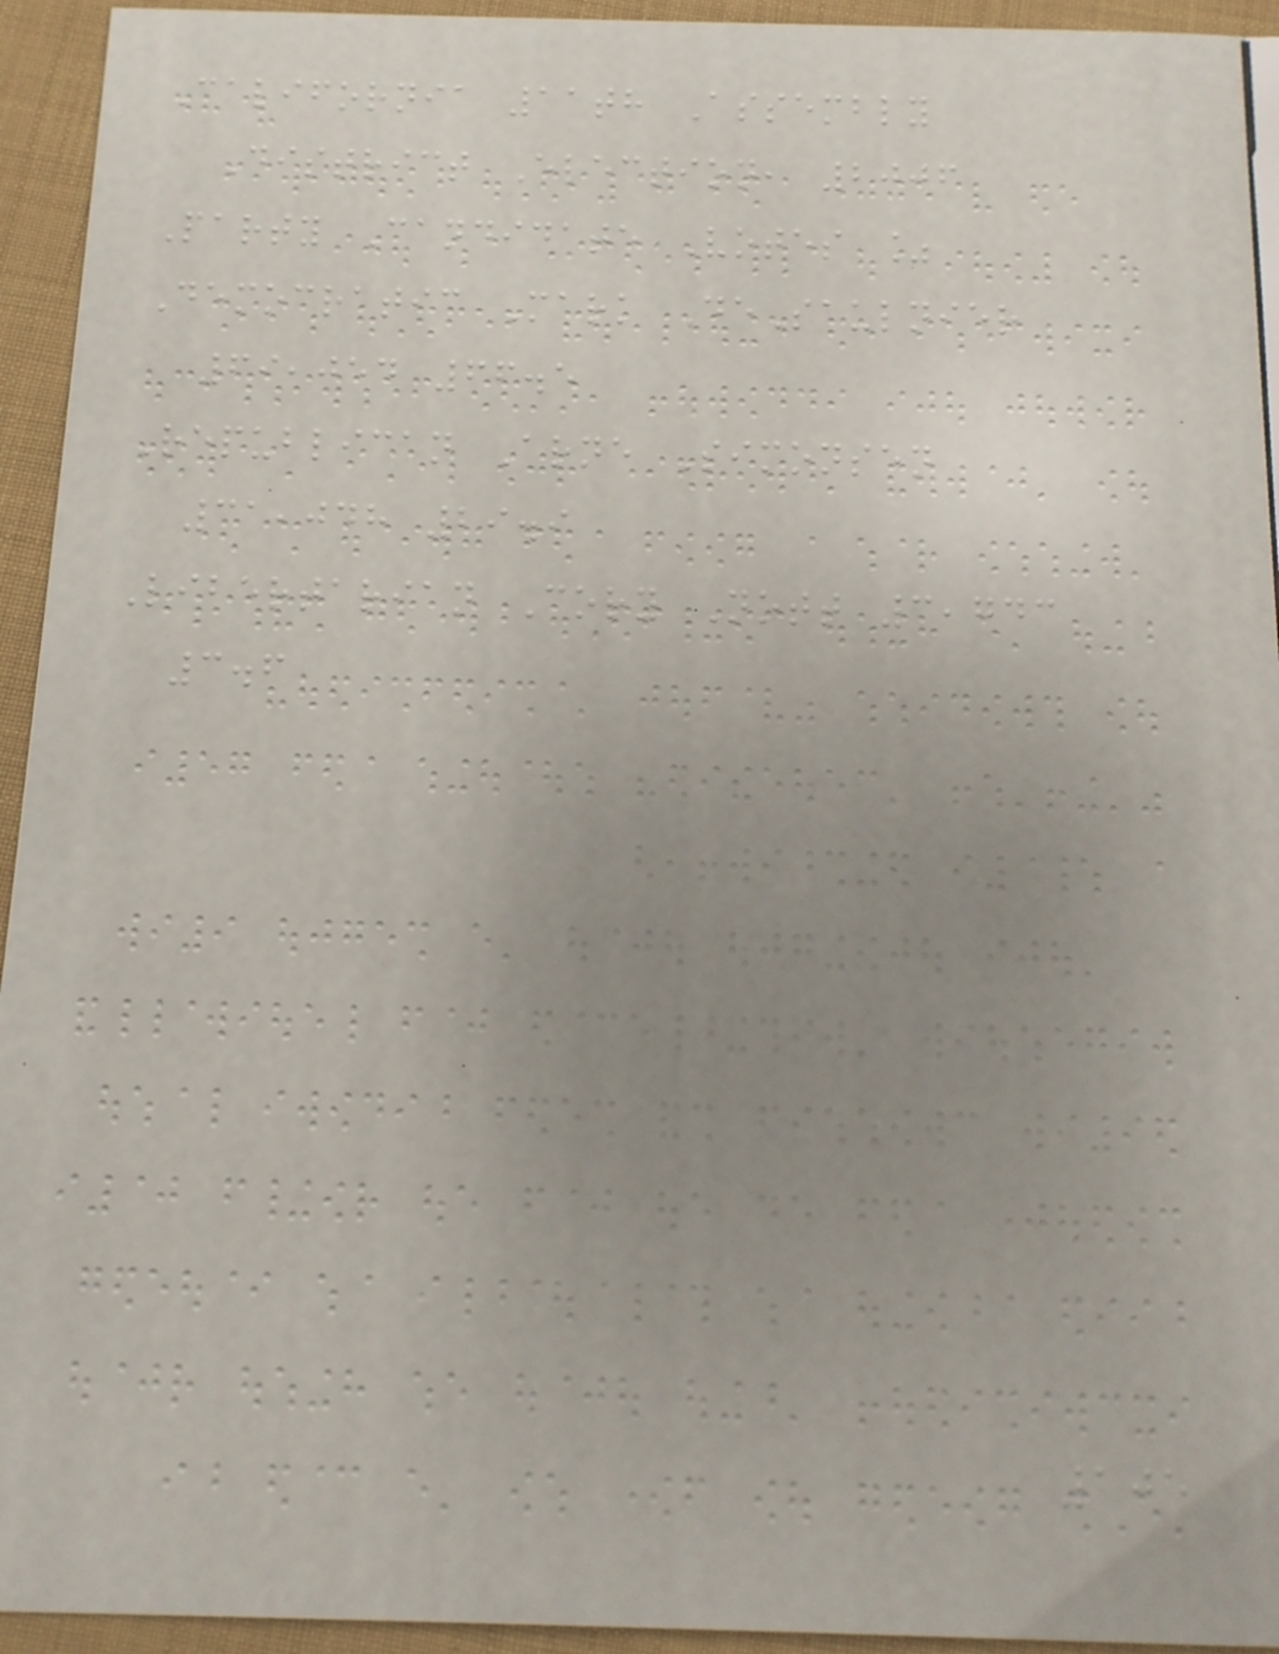California 11th Assembly
District Election, 2006
Party Candidate Votes %
Democratic Mark DeSaulnier
69,054 66.5
Republican Arne Simonsen
31,048 29.9
Libertarian Cory Nott 3,743
3.6
105
